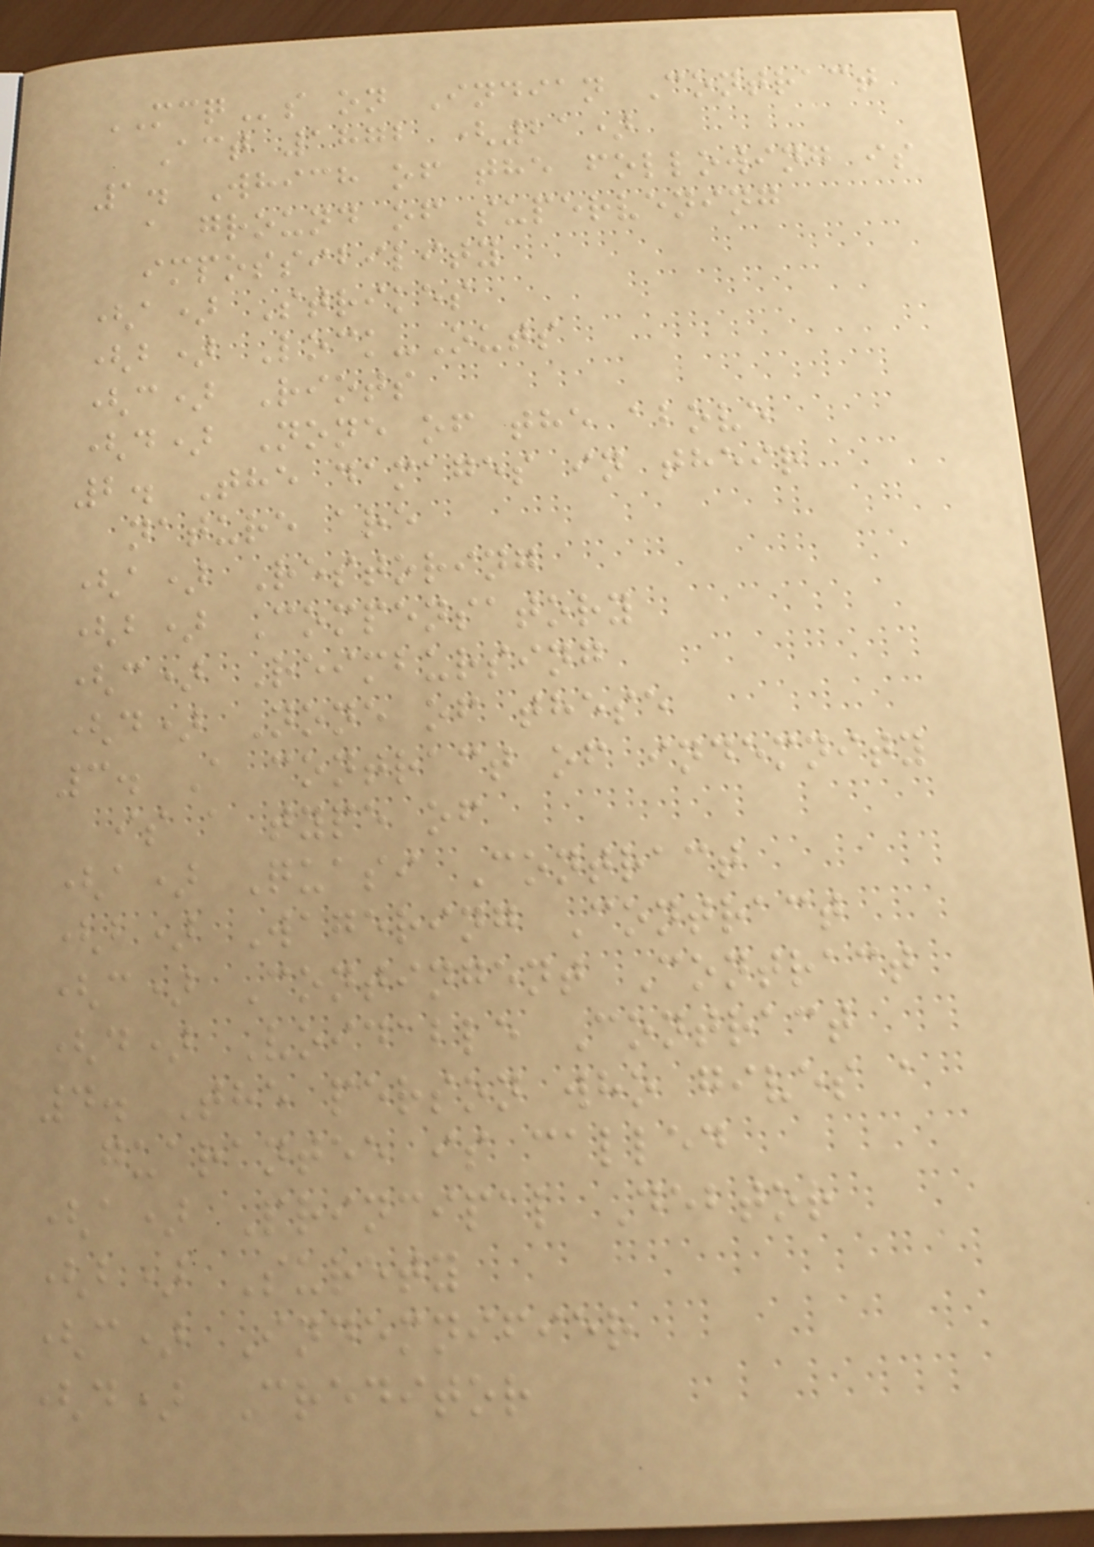MCQs on Indian Contract
Act 1872 (21)
1. Which of the following is
a ground of supervening
impossibility
(a) Strikes
(b) Lock-Outs
(c) Riots
(d) None of the above
2. The damages in their
nature are
(a) Restoring
(b) Compensatory
(c) Reimbursing
(d) None of these
3. A contract of indemnity
is a type of
(a) Quasi Contract
(b) Wagering Contract
(c) Contingent Contract
(d) Voidable Contract
4. The person who gives a
guarantee is called
(a) Principal Debtor
(b) Surety
(c) Indemnifier
(d) Creditor
